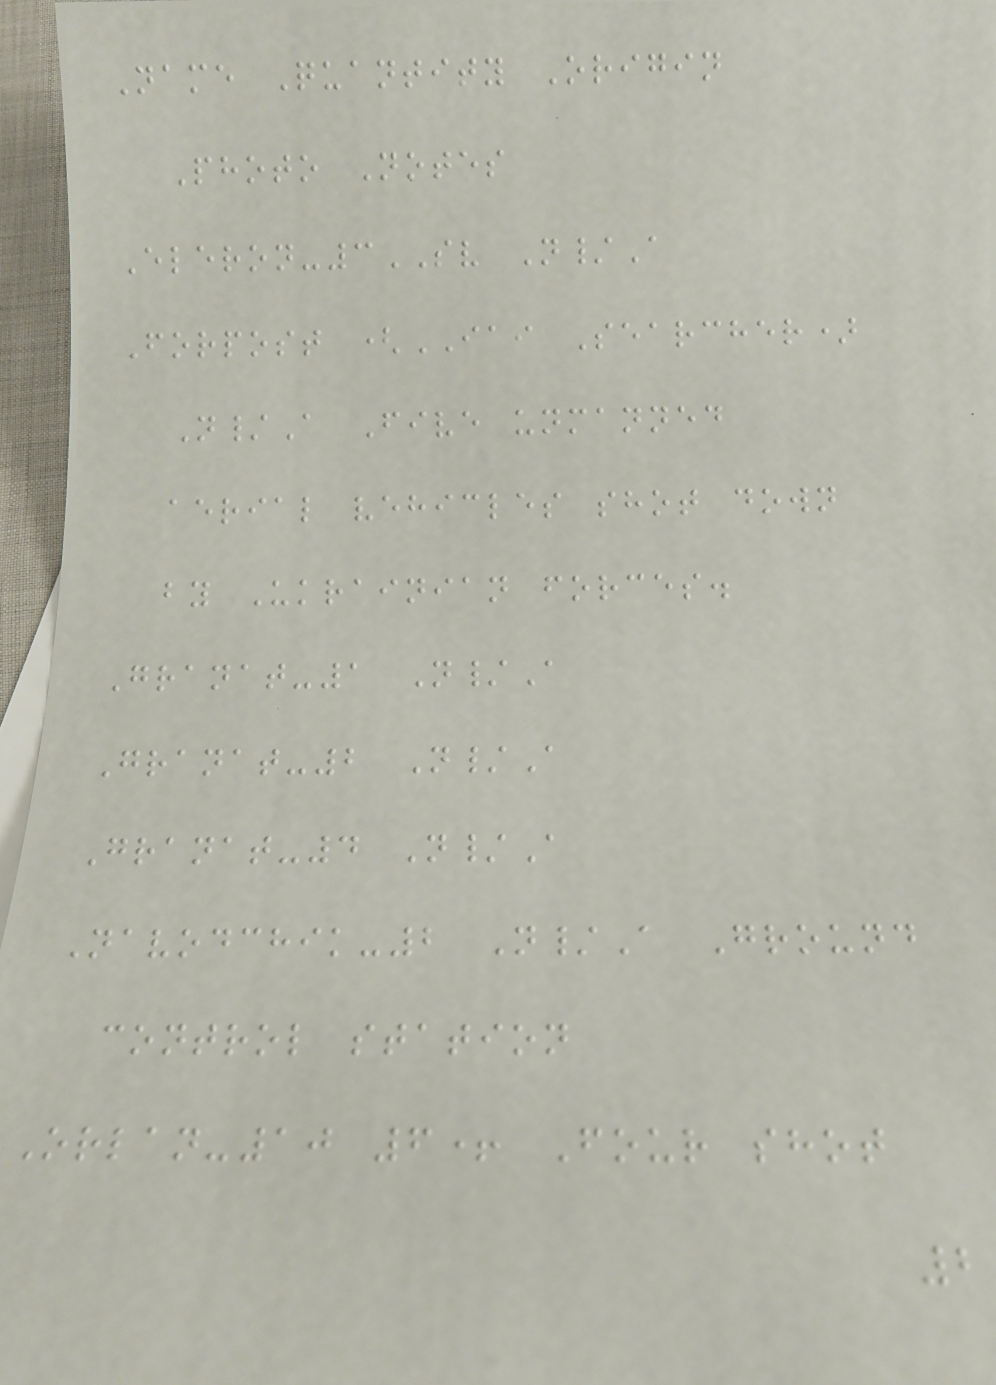Name Quantity Origin
Photo Notes
Eleron-3SV N/A
Forpost (IAI Searcher)
N/A Five unmanned
aerial vehicles shot down
by Ukrainian forces.
Granat-1 N/A
Granat-2 N/A
Granat-4 N/A
Navodchik-2 N/A Ground
control station
Orlan-10 6+ Four shot
2
